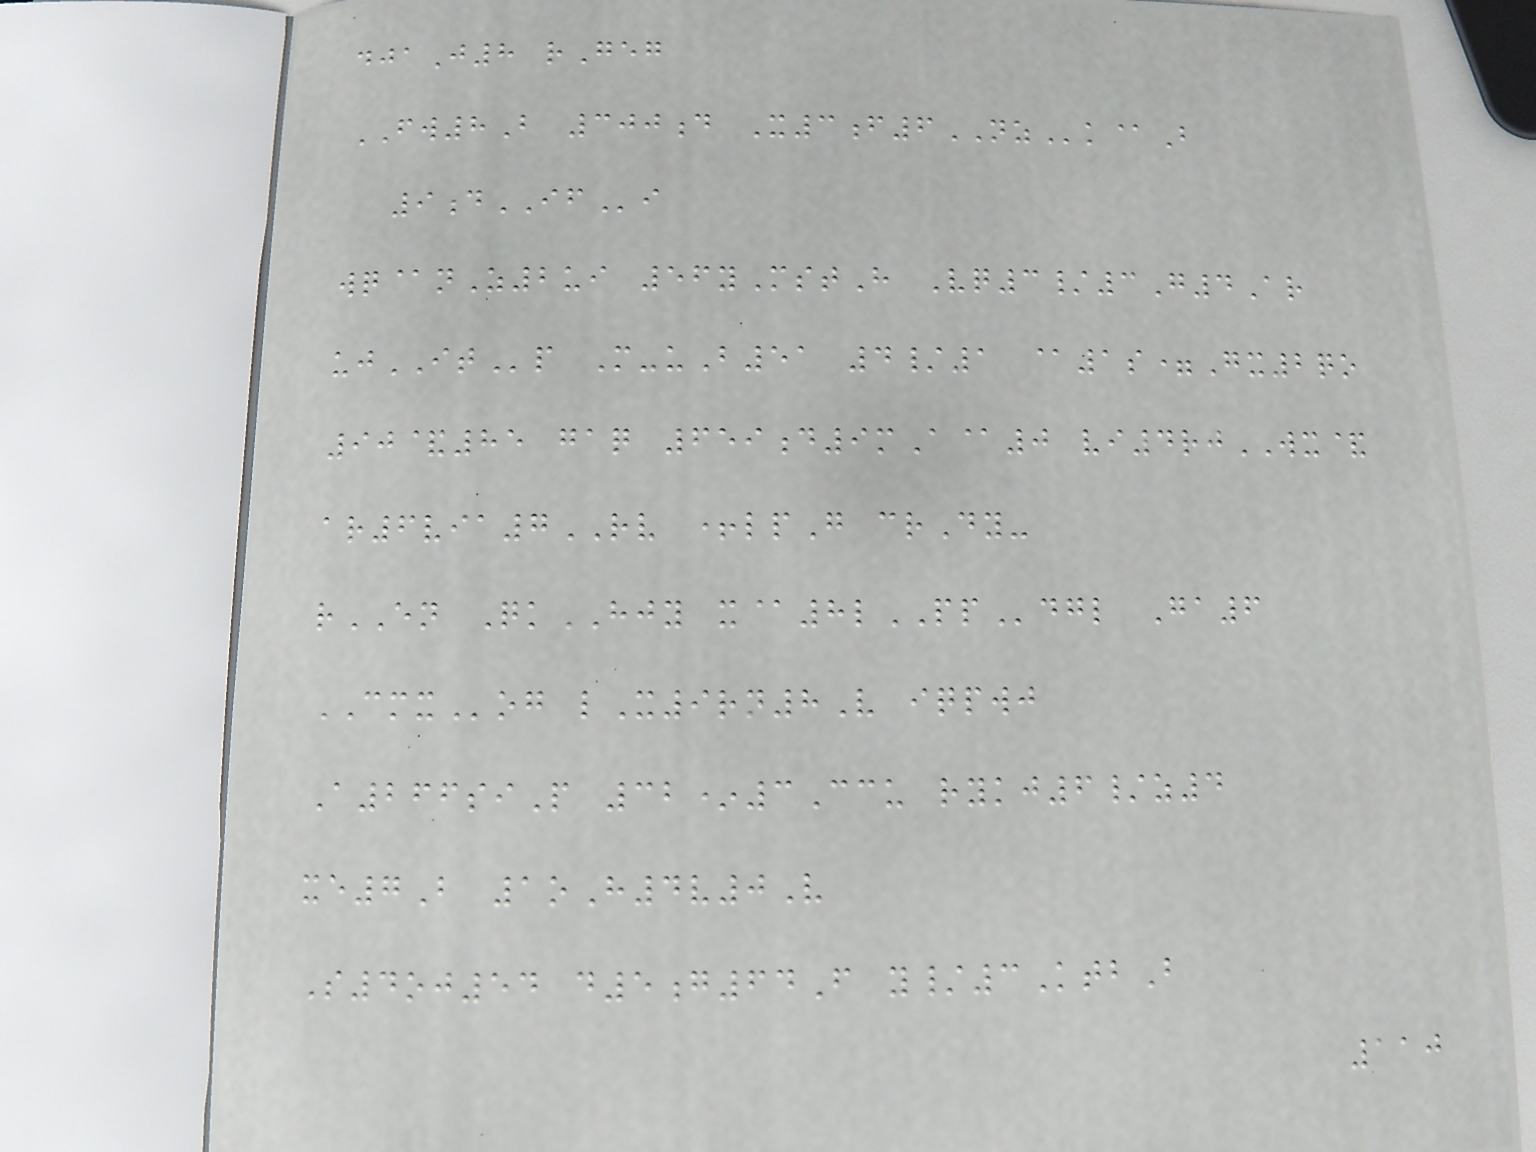djaJ8 rGeg
FW8B 300d X3f6NZk@B
9dIFi
wq@nZ2ui 56yMstH Vq3/3G4Ar
ujITp M-uB51 4/1 @1s=Gx2qo
90&85 gaq 659d9mA@0 vi4rjWX&
ar6via7RV +lpG crDy-
rEN QkHJY x@8lPPdgl Ga6
CMXog lX9rn8V iqpwj
A266siP 32*3Ccu rykj6/z4
xe7B 1oH4v0V
S4oj54 d5g64F y/3KtbB
110
